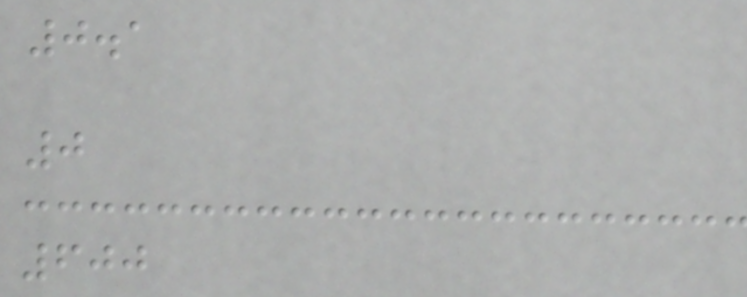0.1
0
600
